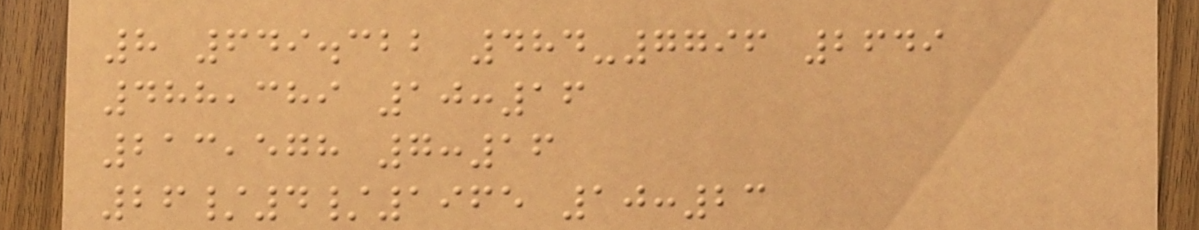8 649.322 484-7796 2649
488,389 10:16
213,578 7:16
26/4/1965 10:23
